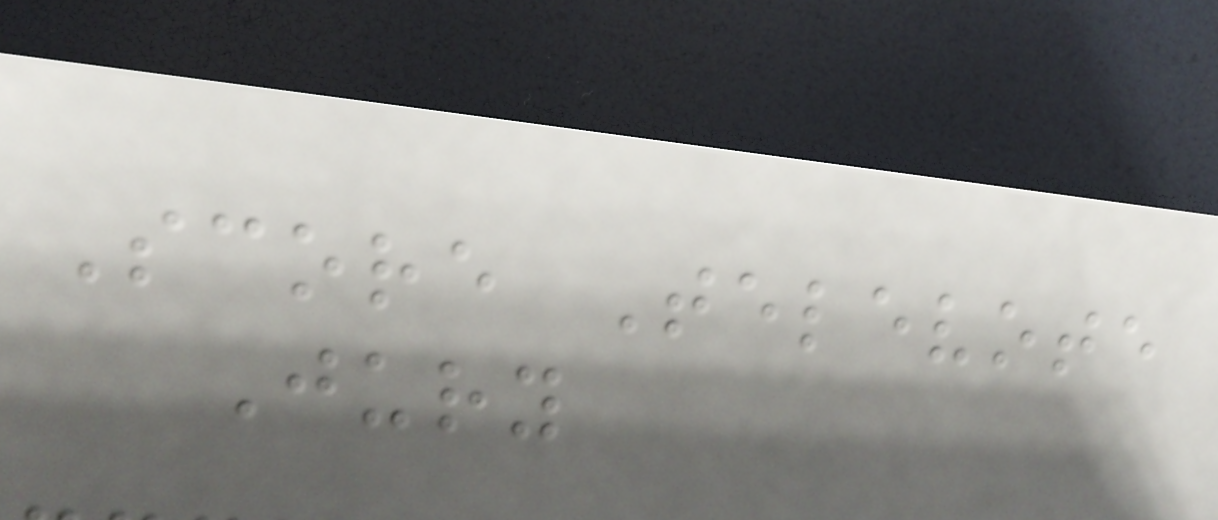Score Televote
Jury
